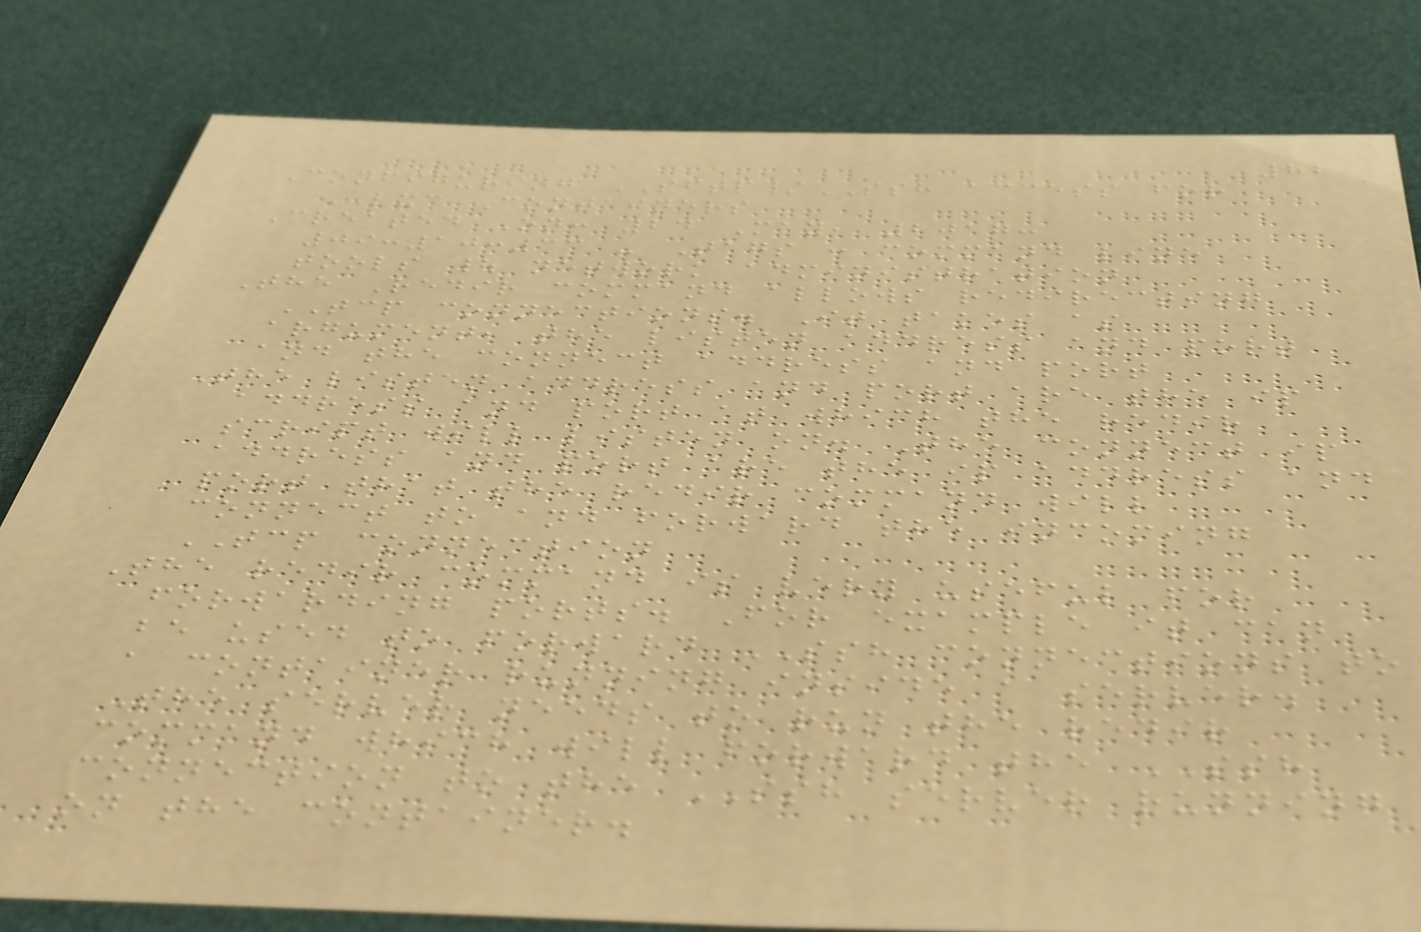82
Configuring SFTP/SSH access for
LXC Containers
Created On: 24 May, 2017:
09:10:33 - Tags : command line
tools | network administration
The Redir command allows redirecting
TCP connections. It takes as
argument, the listen address and port
and the connect address and port
The listen address and port are the ip
address and port at which the redir
script will listen on. The connect ip
address and port are the ip address and
port that the redir command will
connect to and forward the incoming
TCP connection
The redir command is very useful for
forwarding ports. For example it can
be used to forward SSH connections to
a container running inside a server.
The server needs to run the redir
command which will forward the SSH
connection to the SSH server running
on the container.
